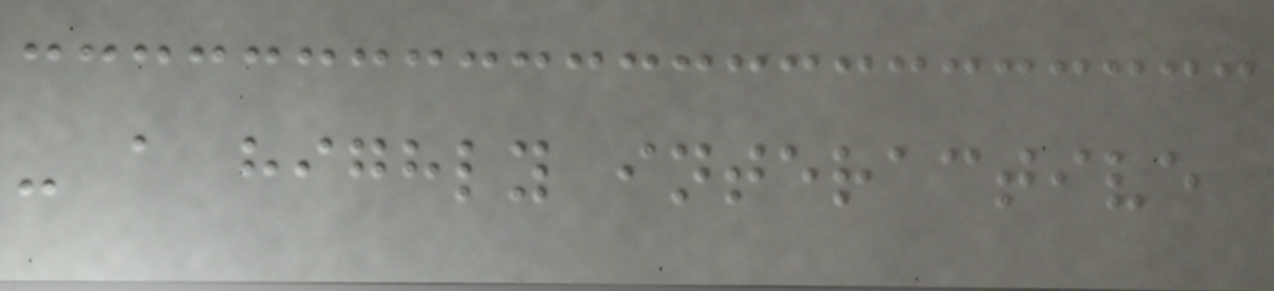- a highly interactive
